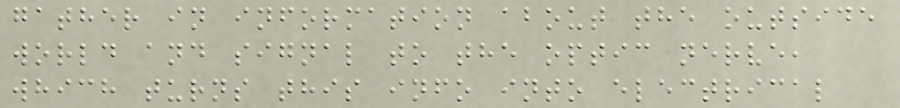gather in information about the outside
world and signal to the optic nerve,
which turns this info into electrical
